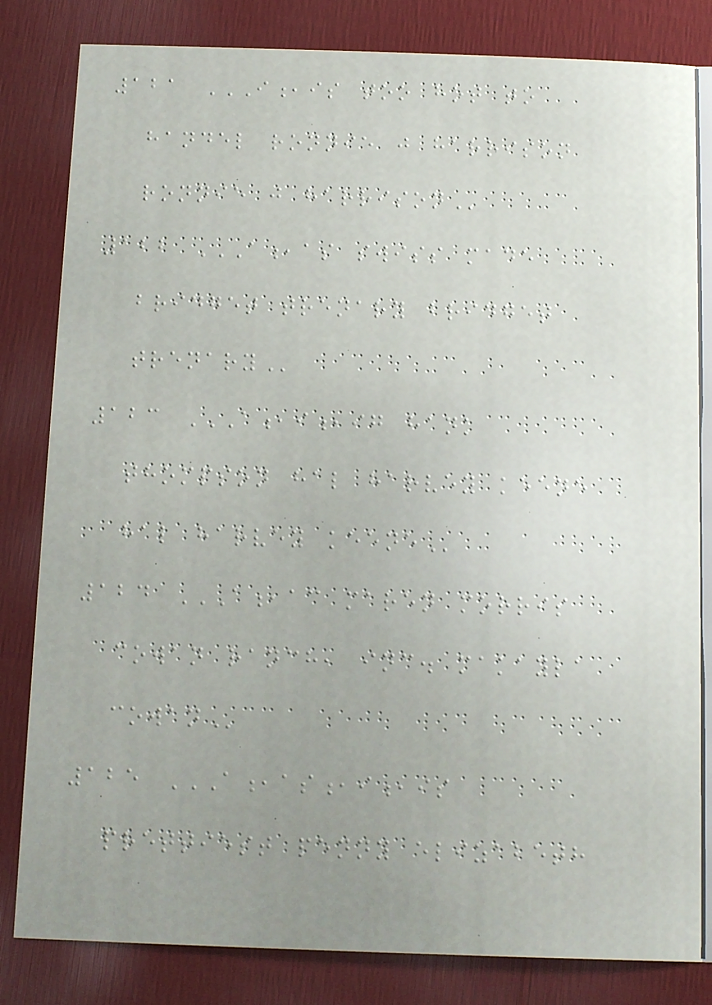121 I,IS TOO HOT TO
HANDEL RONNIE J HARRISON
RONNIE J HARRISON
122 A,AS SWISS MADE
BRIDGET TRENARY BRIDGET
TRENARY
123 A,I,IG HANK
THOMPSON HAL HARVEY KEENE
HAL HARVEY KEENE
124 A,AC MAREN MORRIS
COWAN RANCH, INC. MAKAYLA
COWAN
125 A,AS,I,IS
PRETTIEST PENNY ELIZABETH
